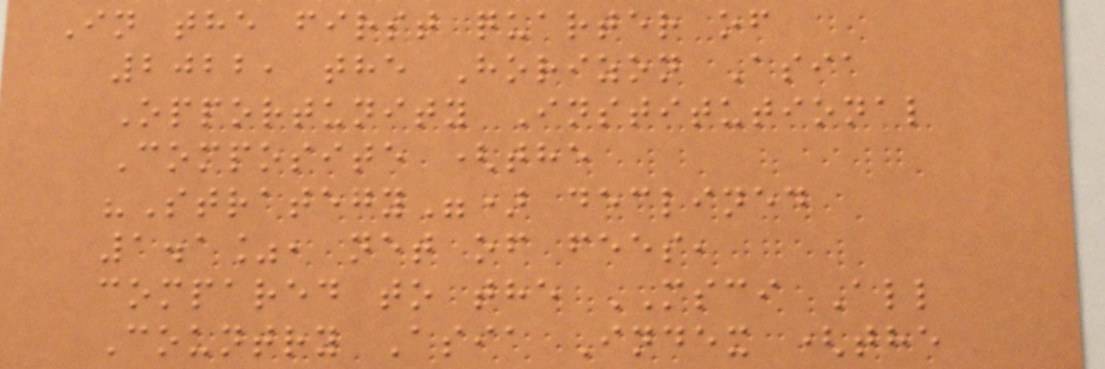In the first quarter of
2022, the Horizon Asia
Opportunity Institutional
Composite (the
"Strategy") declined
1.1%, net of fees,
compared to the MSCI All
Country Asia Index (the
